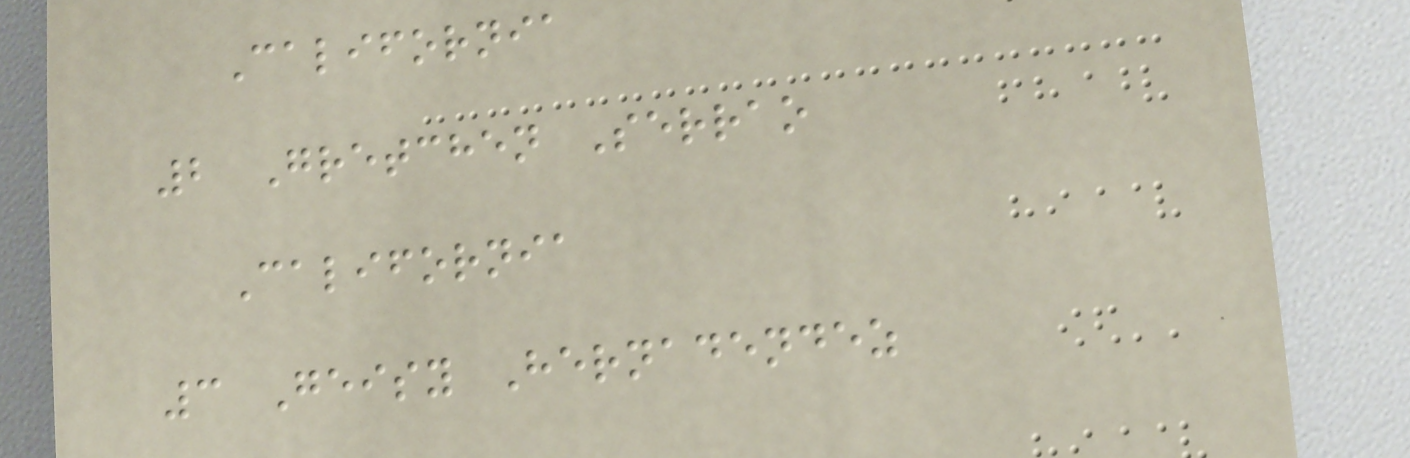California
2 Gretchen Serrao
California
3 Geisy Hernadendez
